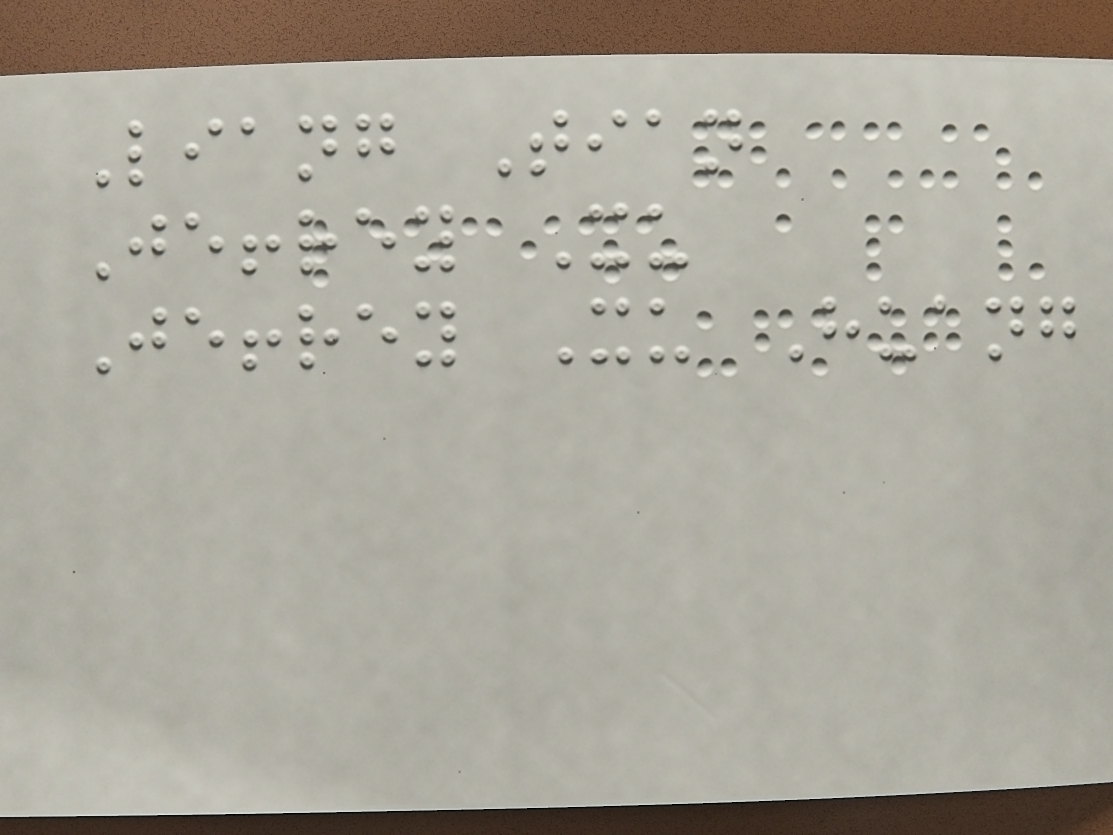Liang Tian
Jeffrey Xu
Jeffrey Xu Huang
